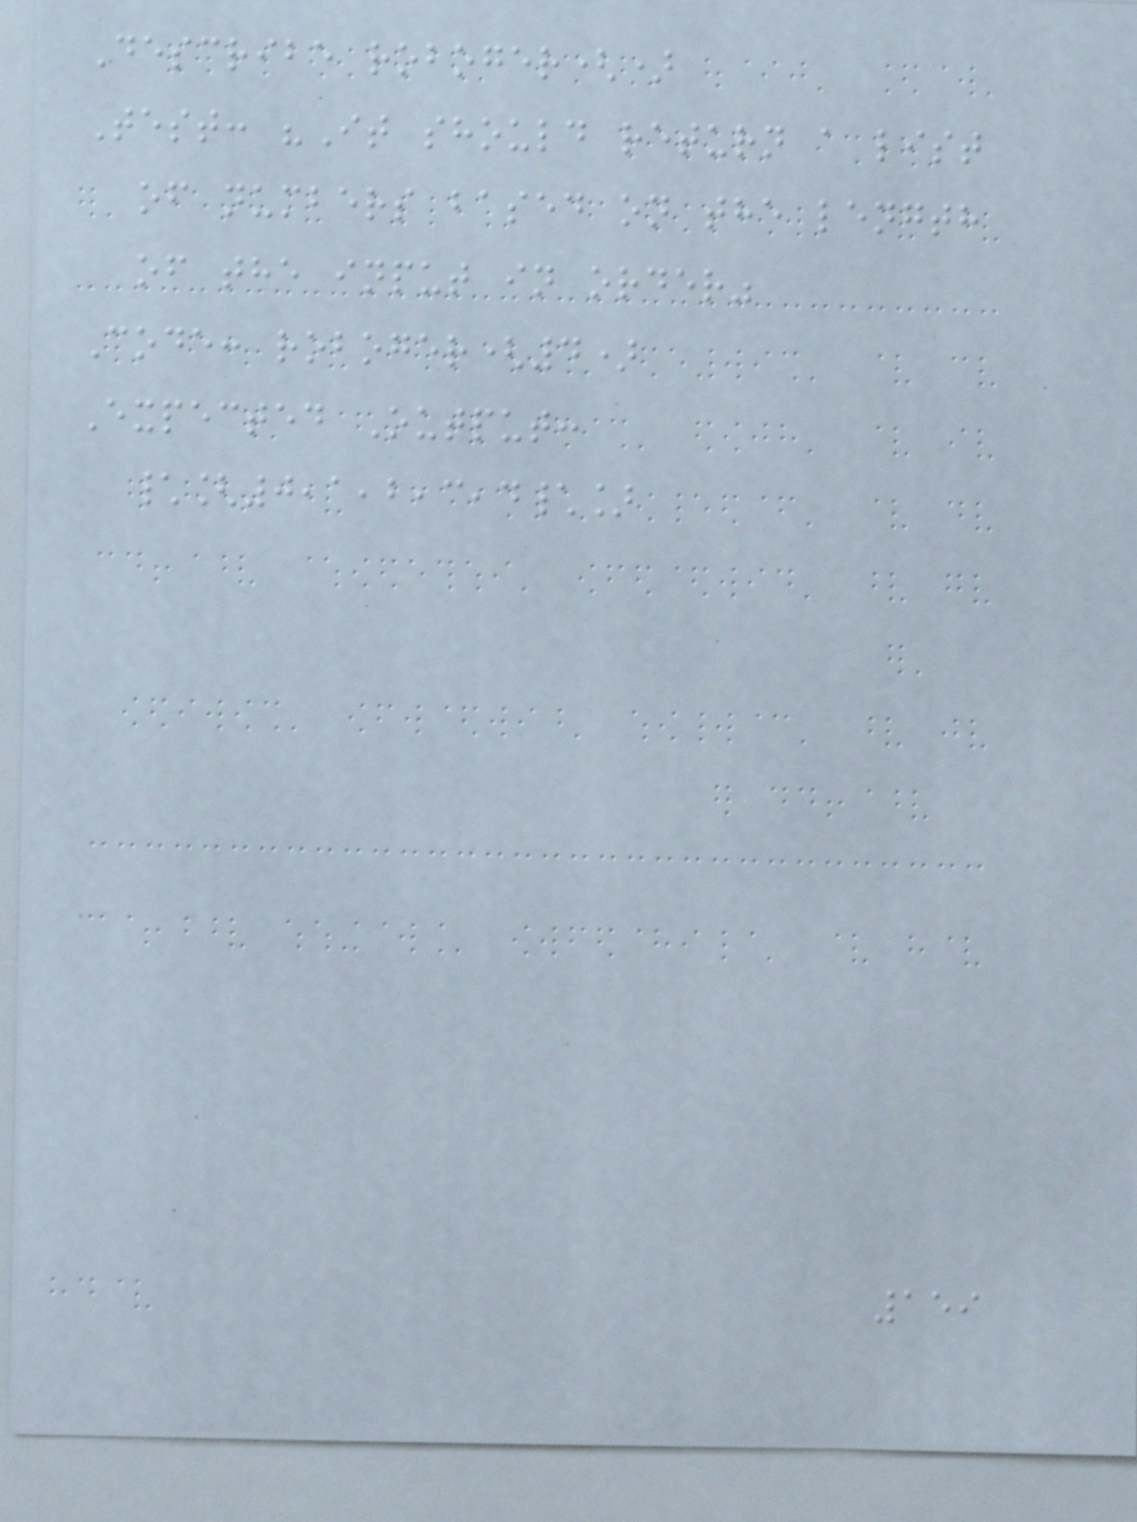Describe roboger()
Test: "It should return a list
of numbers based on the length
of the input in order"
Code: roboger(4)
Expected Output:
\[0,1,2,3,4\]
159
